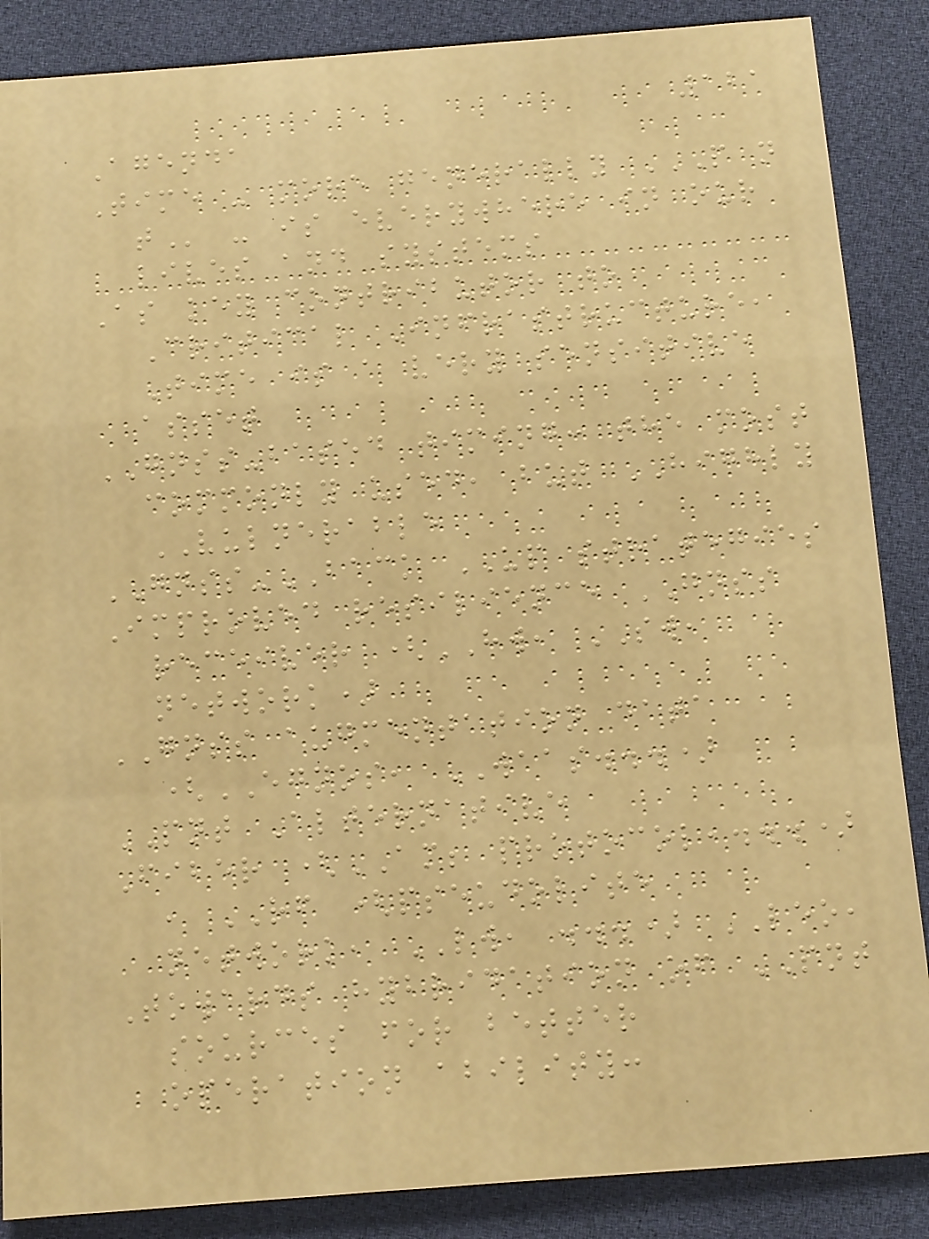121
Agenda
Time - more generally P N
T - is everywhere in our
lives and systems
As key contributor to
Critical Infrastructure,
Time is a very sensitive
asset
GNSS-based timing: the most
commonly used, but HIGHLY
VULNERABLE
GNSS-BACK UP strategies
Improved resilience GNSS
receiver (HW, SW,
network)
GNSS augmentation data
(EGNOS, WAAS...)
PNT Alternative
Fiber (AM; protocol,...)
, RF (pseudolite
network, LW, ...) LEO,
Towards hybridation of PNT
sources for better
operation ability:
